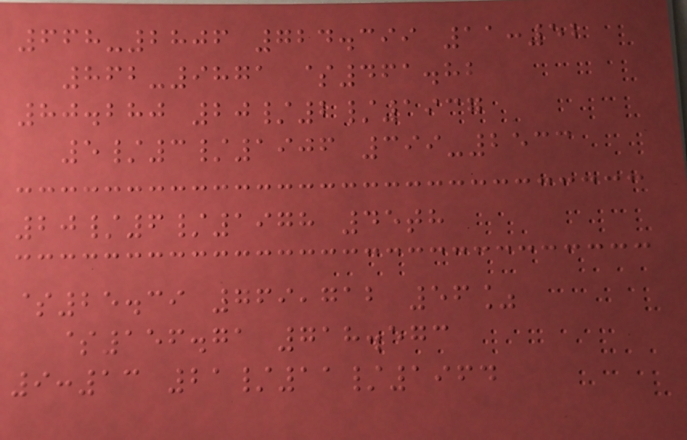668-2806 724.399 11:52
862-9871 $461.82
80.280 20/2/1937
5/3/1906 399-2533
20/6/1978 45th
$25.39 769,712 56%
$156.71 718.573
9:13 21/11/1964
